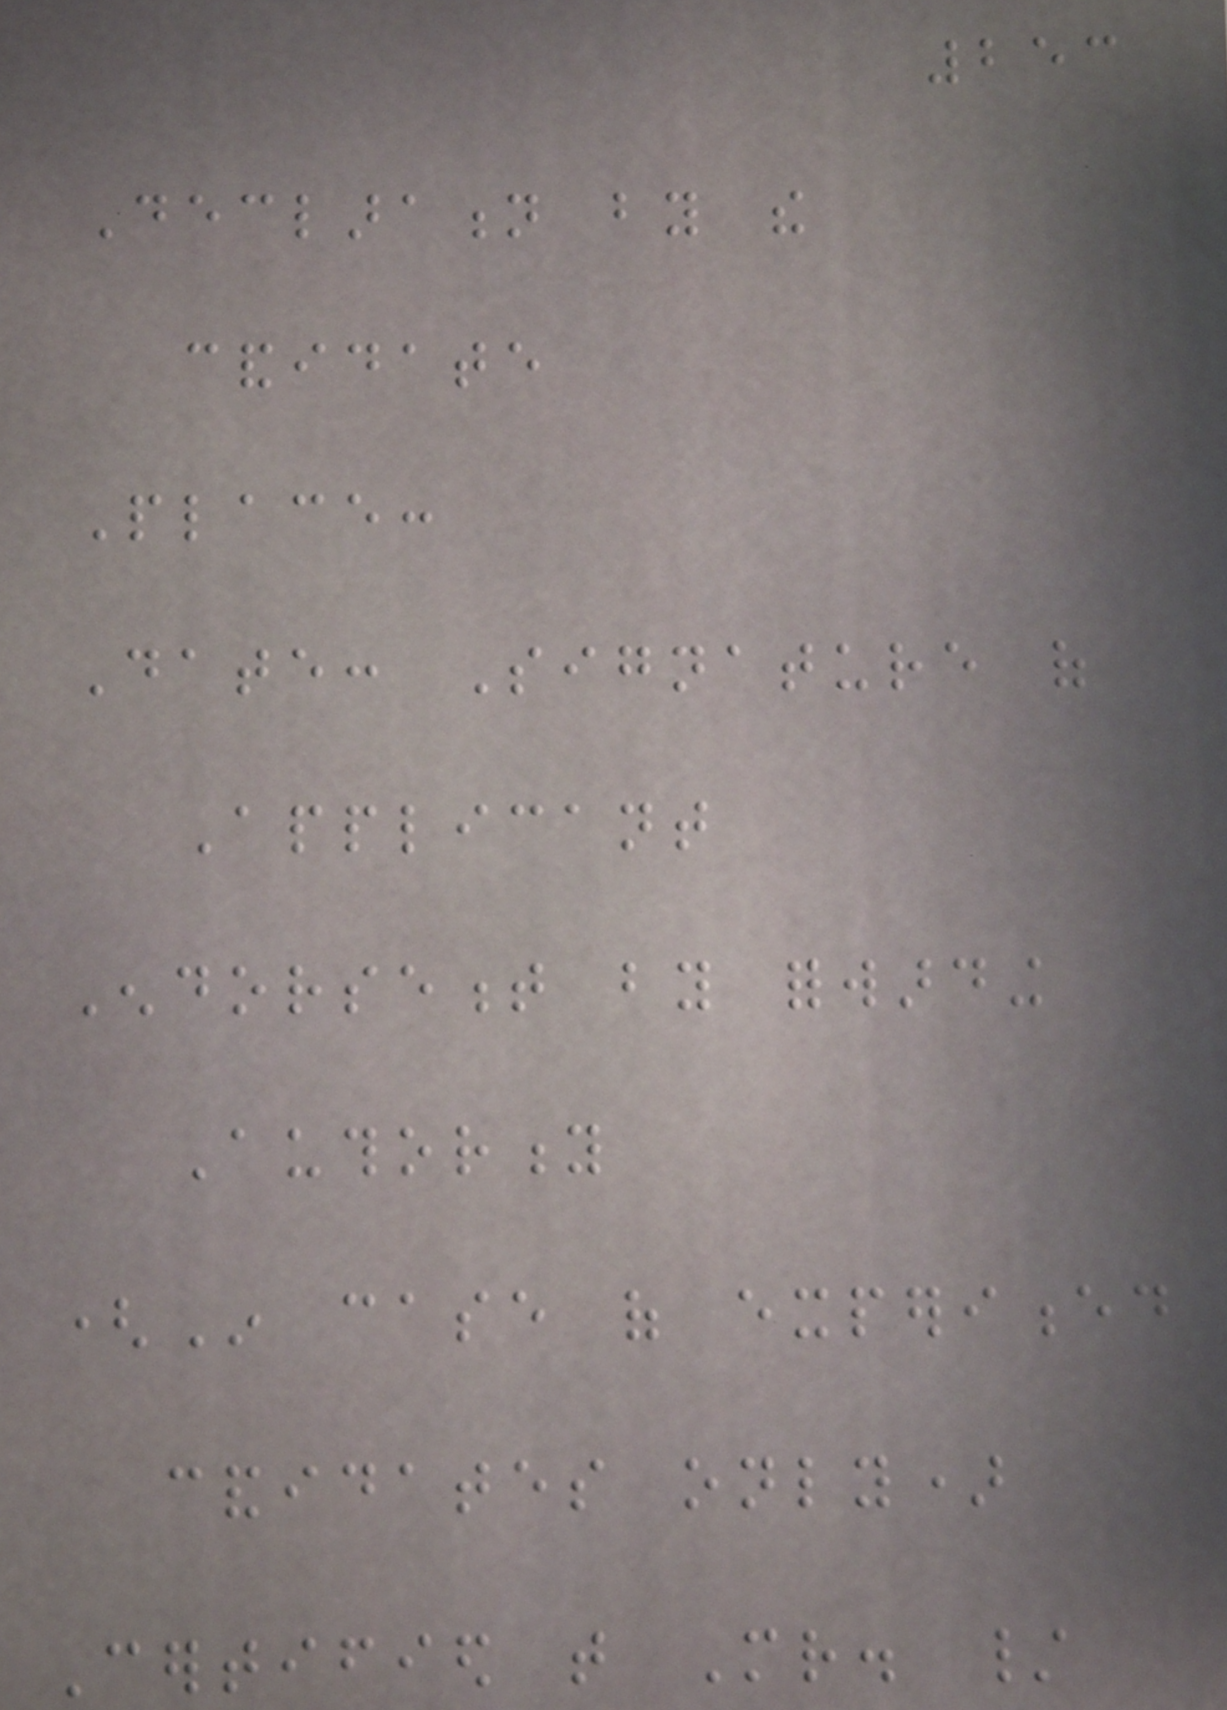253
Declaration by the
candidate
Place:
Date: Signature of
Applicant
Endorsement by forwarding
Authority
(In case of experienced
candidates only)
Certified that Mr. /
